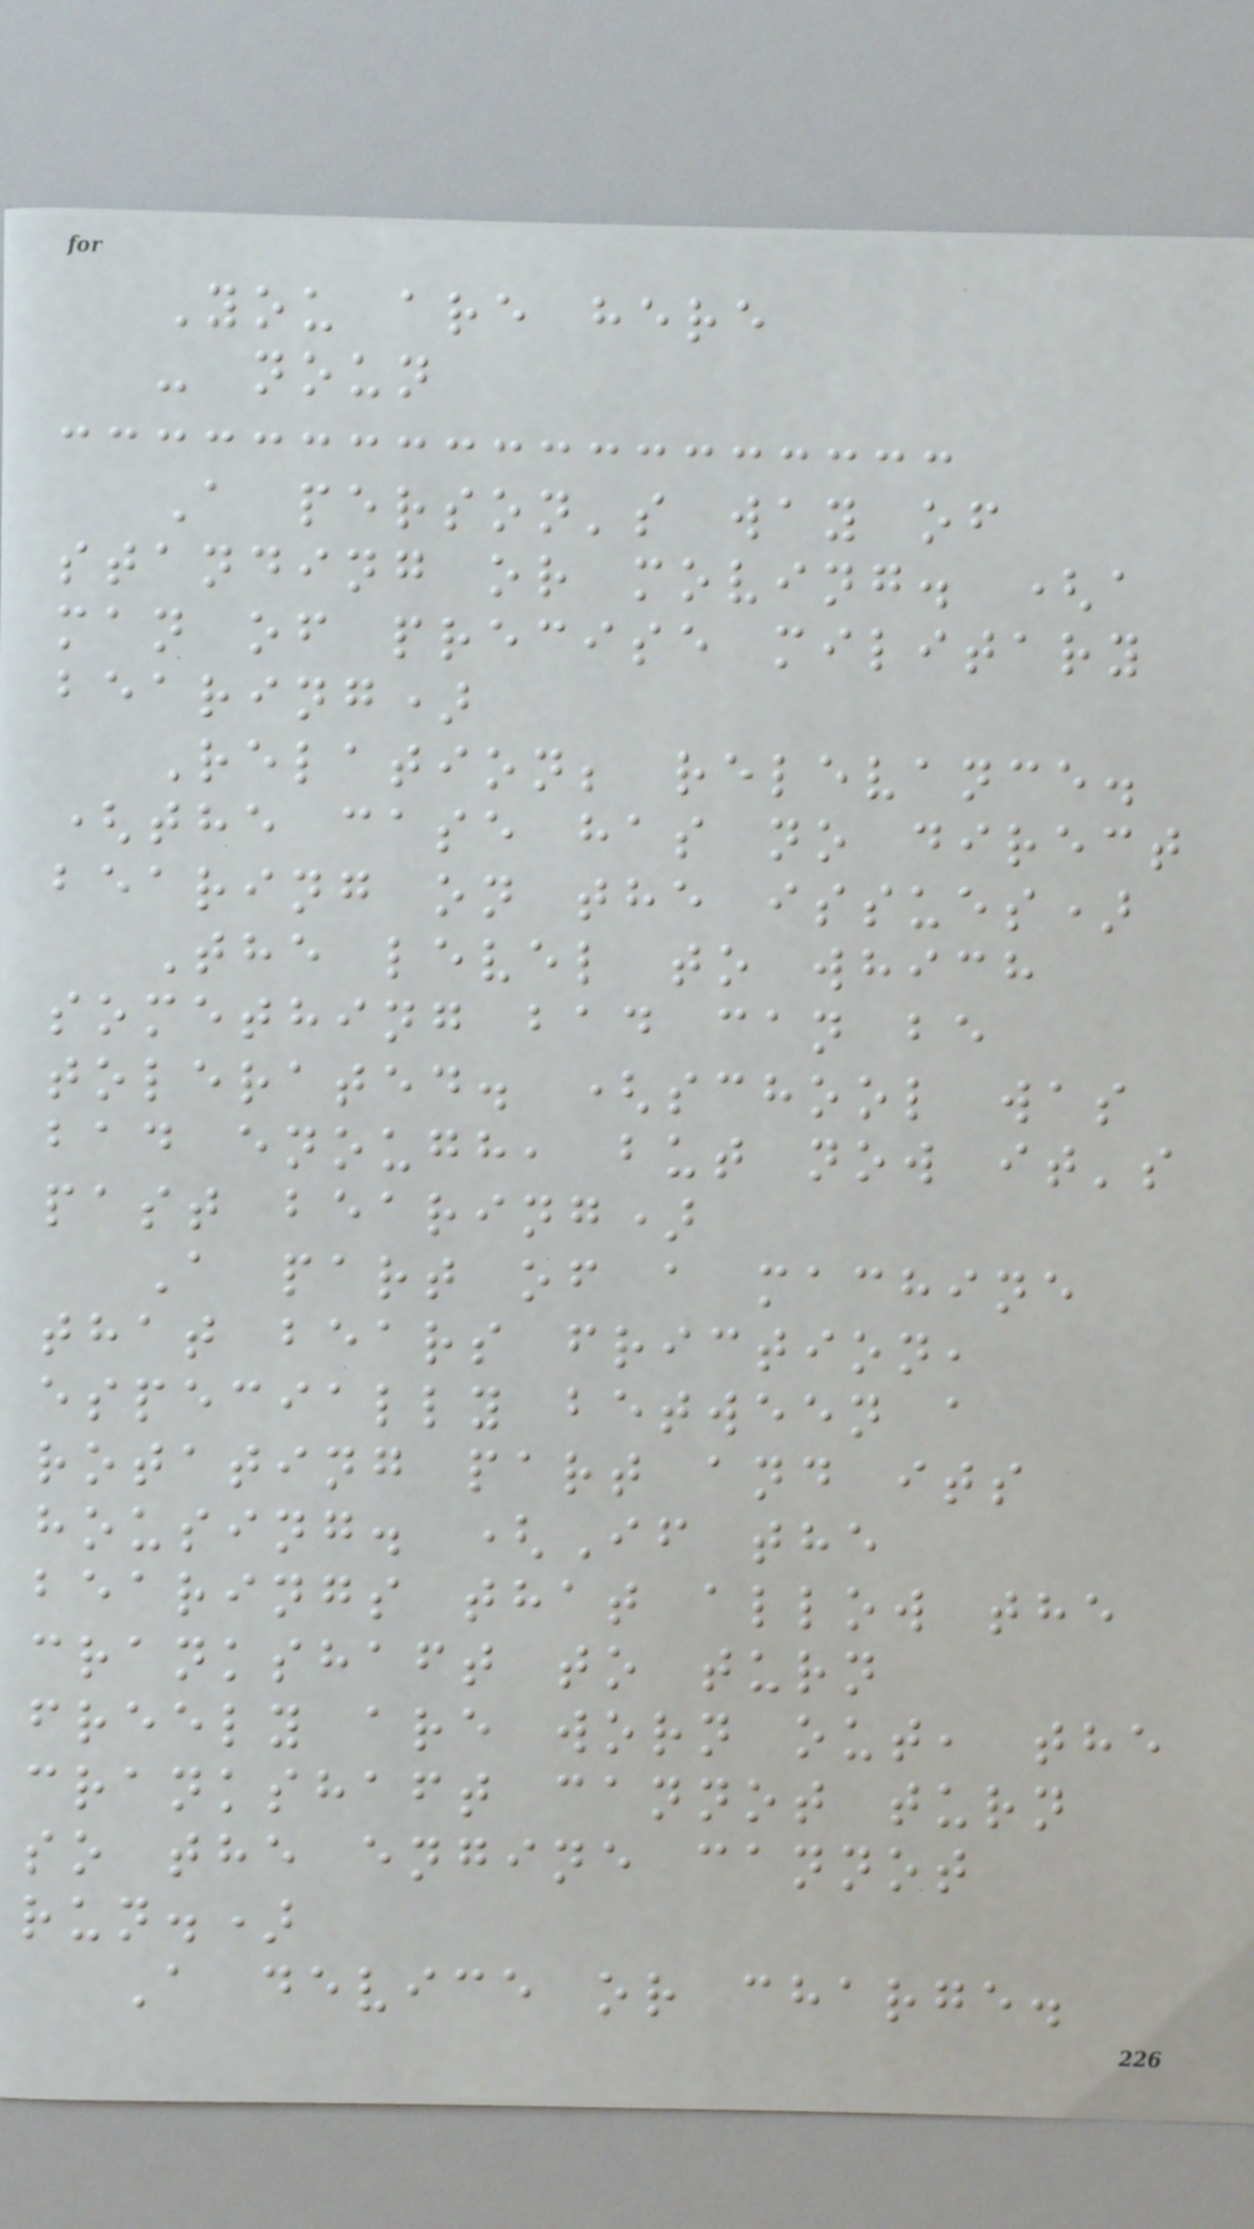You are here
- noun
A person's way of
standing or moving. (a
man of precise military
bearing)
Relation; relevance.
(the case has no direct
bearing on the issues)
The level to which
something bad can be
tolerated. (school was
bad enough, but now it's
past bearing)
A part of a machine
that bears friction,
especially between a
rotating part and its
housing. (If the
bearings that allow the
crankshaft to turn
freely are worn out, the
crankshaft cannot turn
so the engine cannot
run.)
A device or charge.
